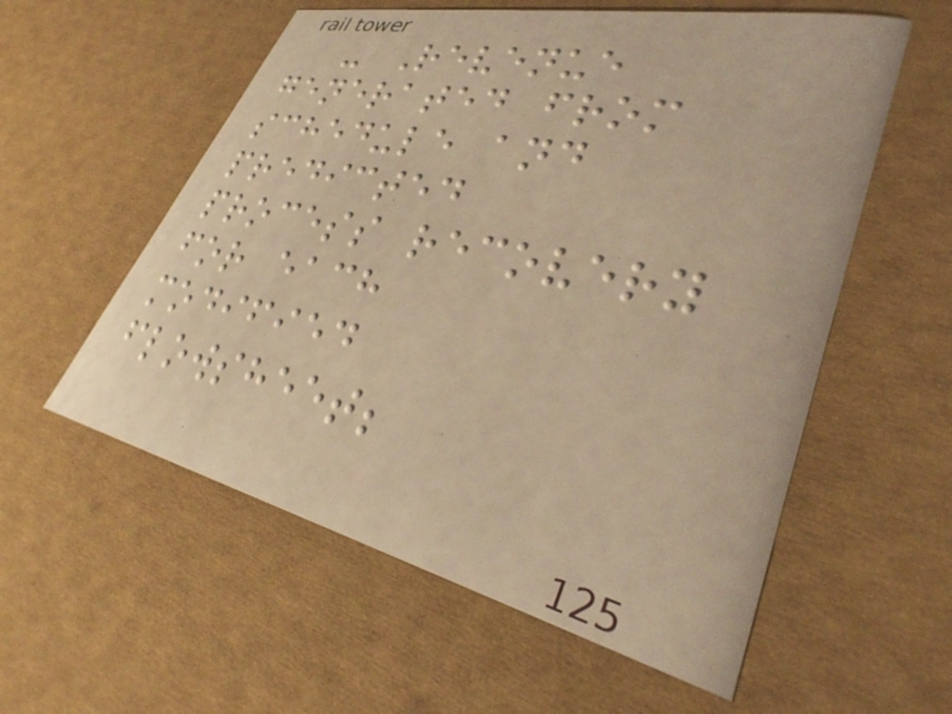- Revenue
generated from
schedule and
predicted
process recovery
for each
modified
flowsheet;
